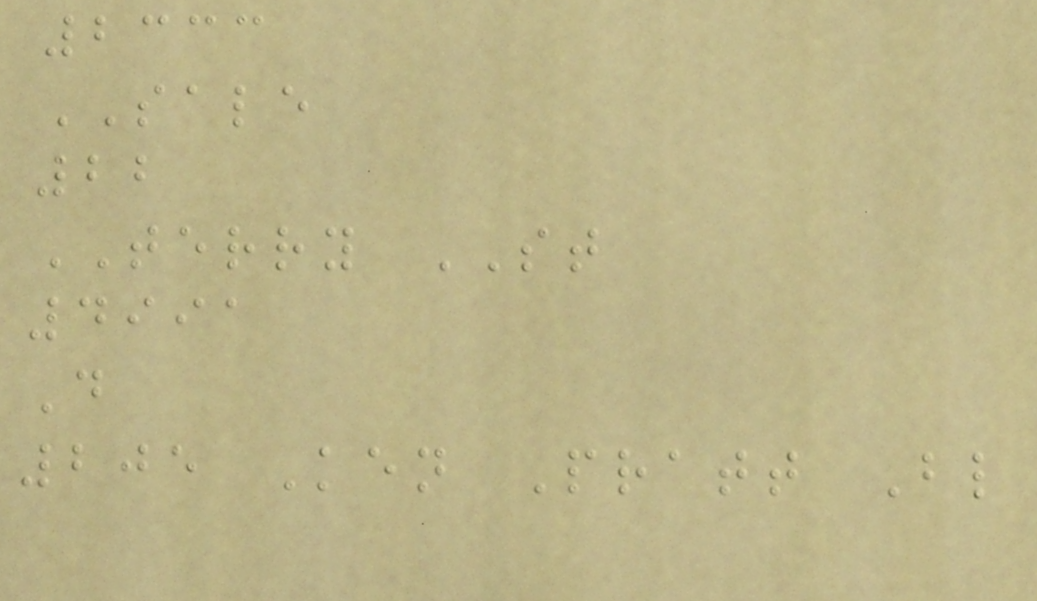2333
SALE
22
TERRY ST
4991
D
205 Ken Pratt Bl
